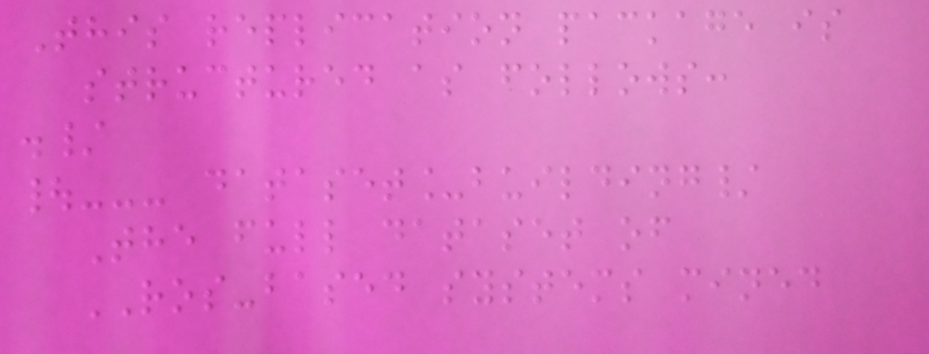This replication package is
structured as follows:
./
|--- dataset_building/
The full dataset of
ROS-based systems mined
